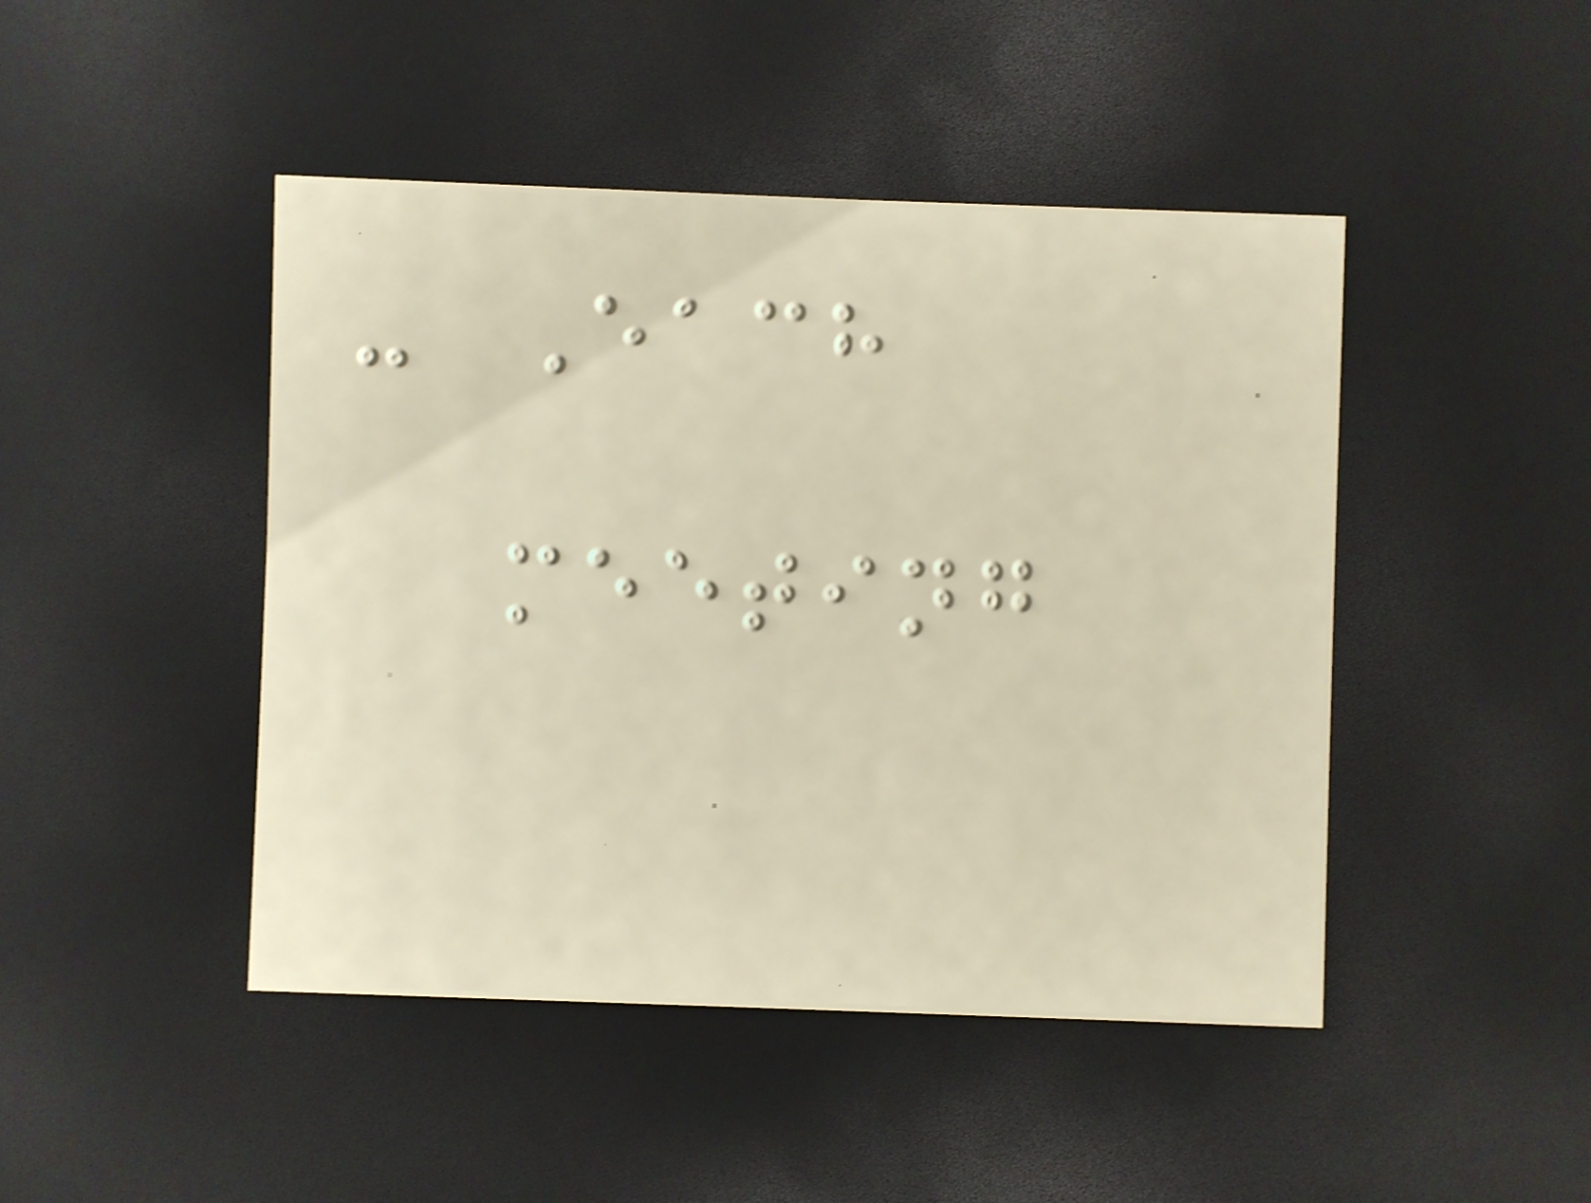- Each
meeting
